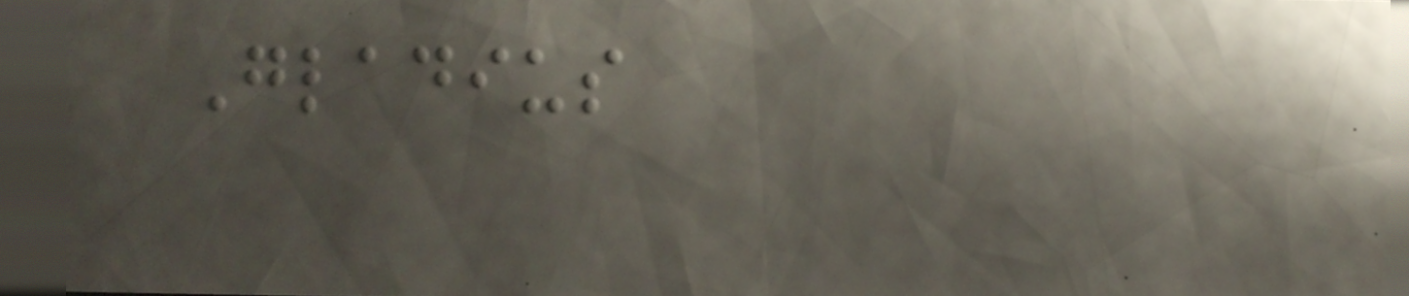Gladius
